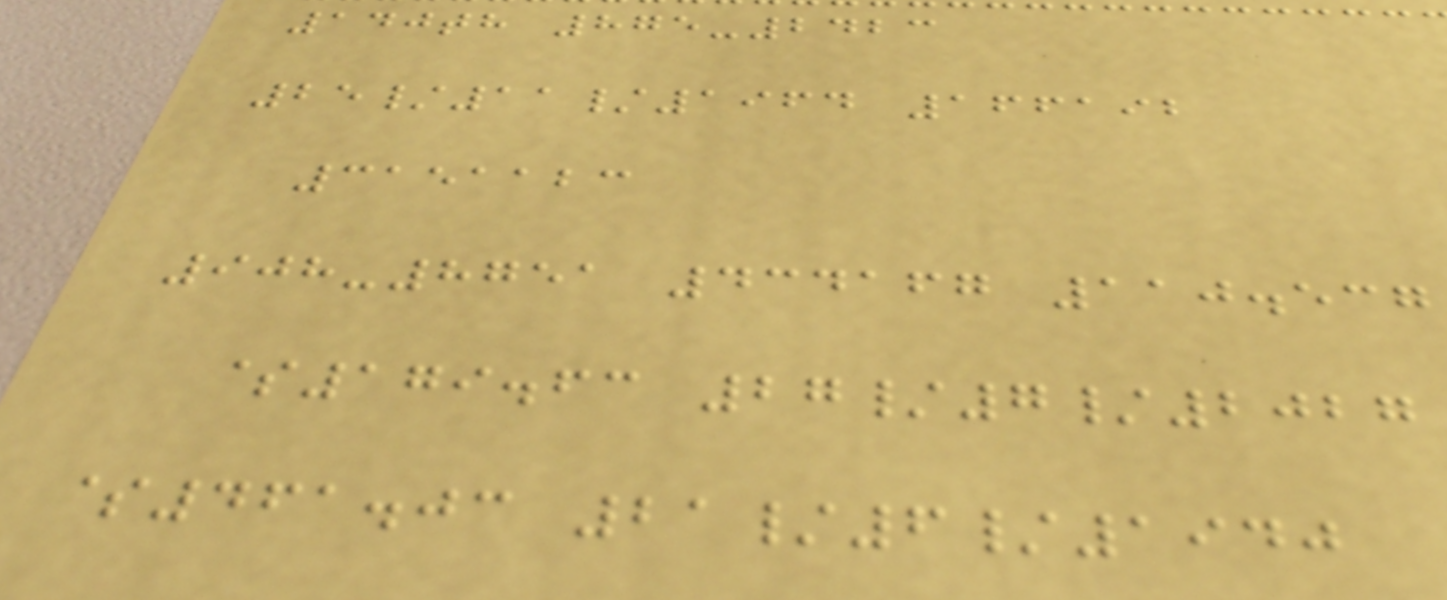140th 875-2423
25/11/1964 166192
3151123
908-8751 434167 110.537
$179.63 27/7/2027
$461.03 21/6/1940
